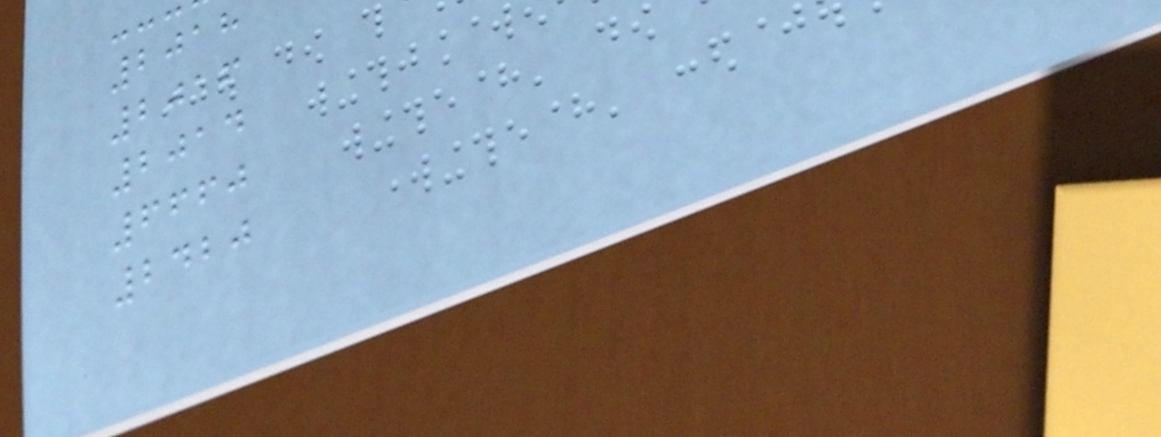2018
2016
2014
6660
2420
